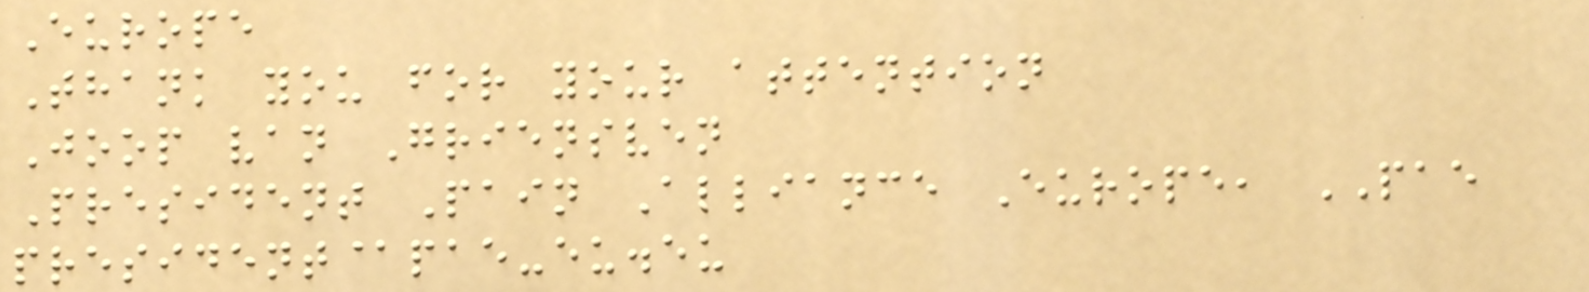Europe
Thank you for your attention
Joop van Griensven
President Pain Alliance Europe, PAE
president@pae-eu.eu
